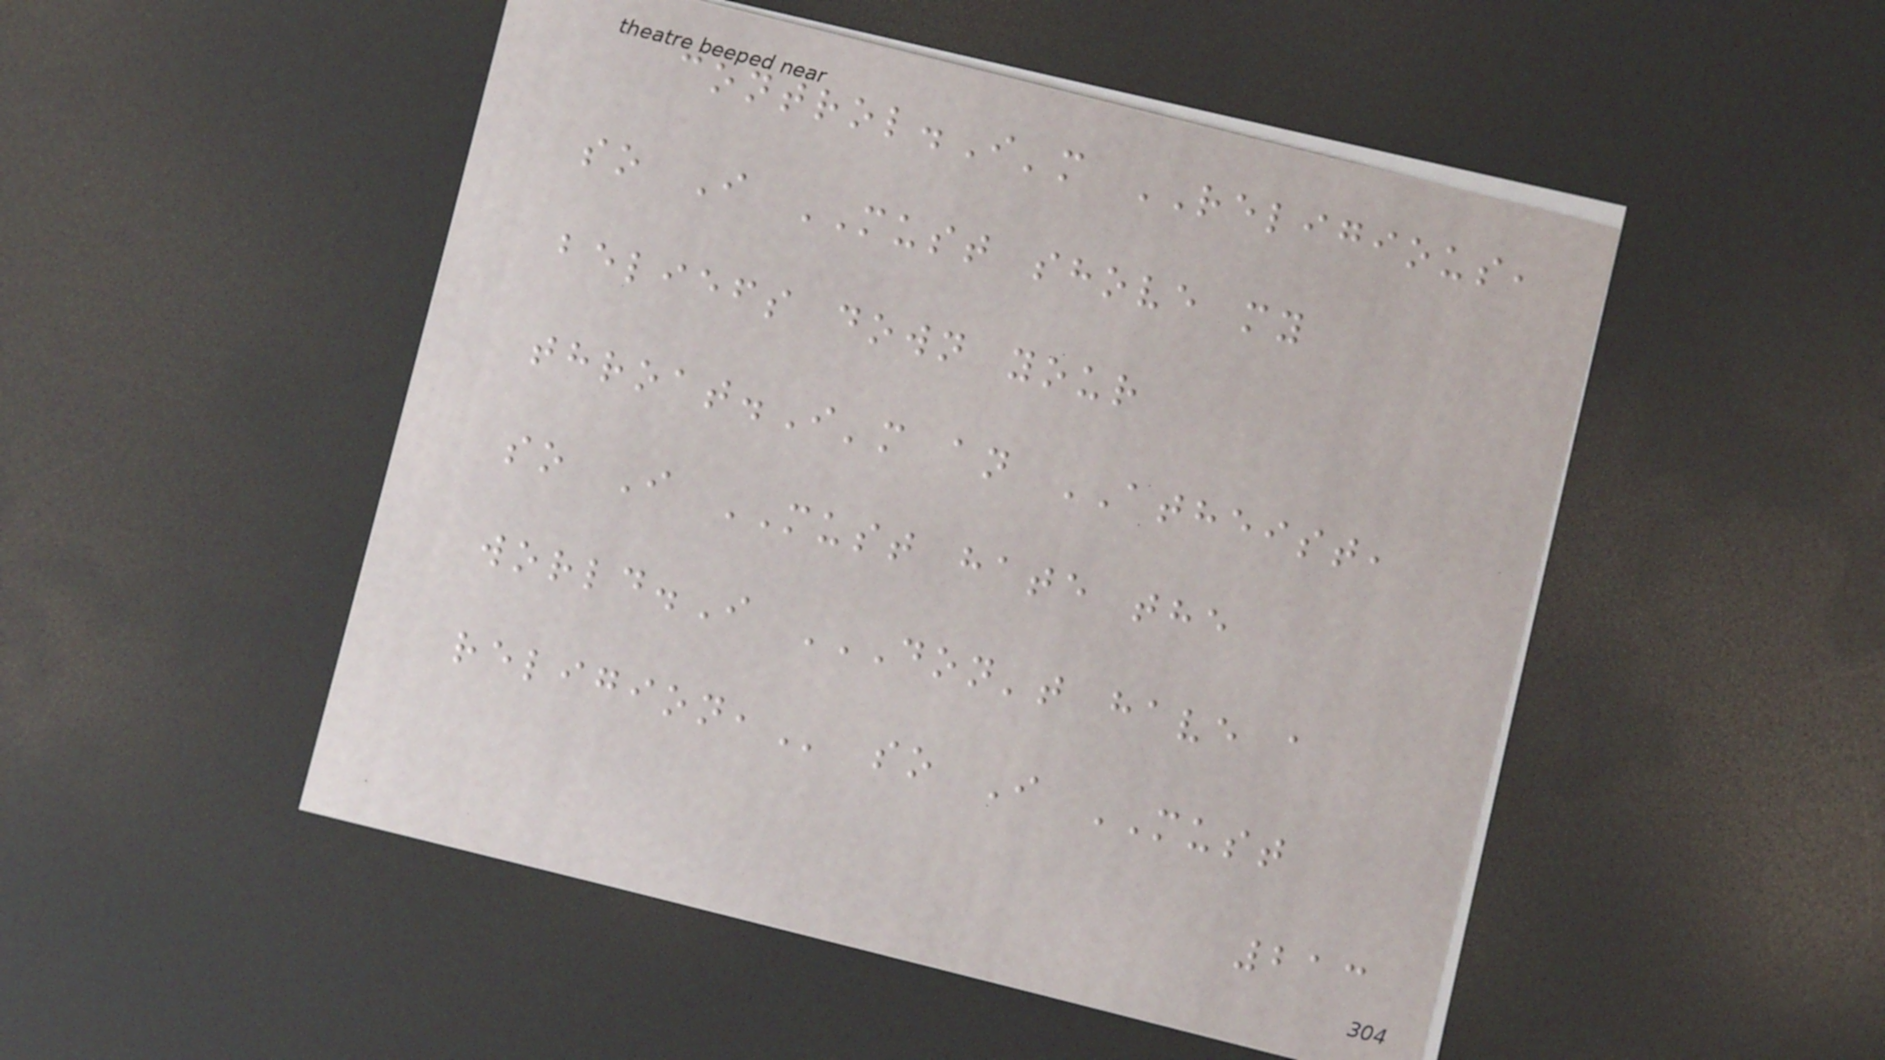control.I'm RELIGIOUS,
so I MUST shove my
beliefs down your
throat.I'm an ATHEIST,
so I MUST hate the
world.I DON'T HAVE A
RELIGION, so I MUST
213
